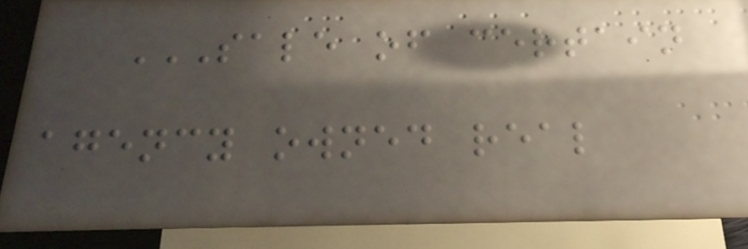SALE OF CERTAIN
AGENCY OWNED REAL
